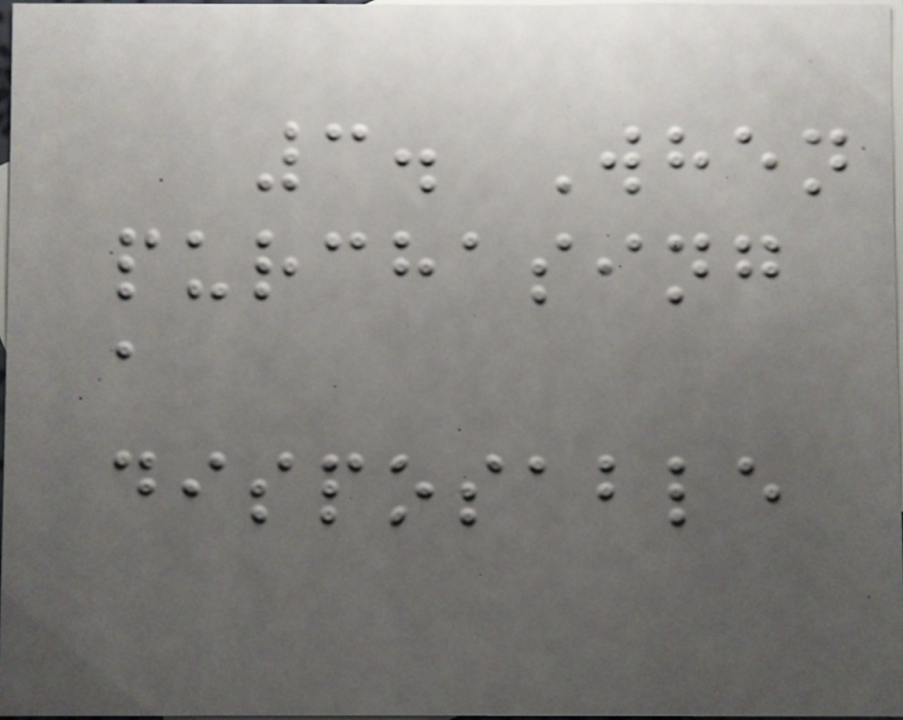3. When
purchasing
a
disposable
